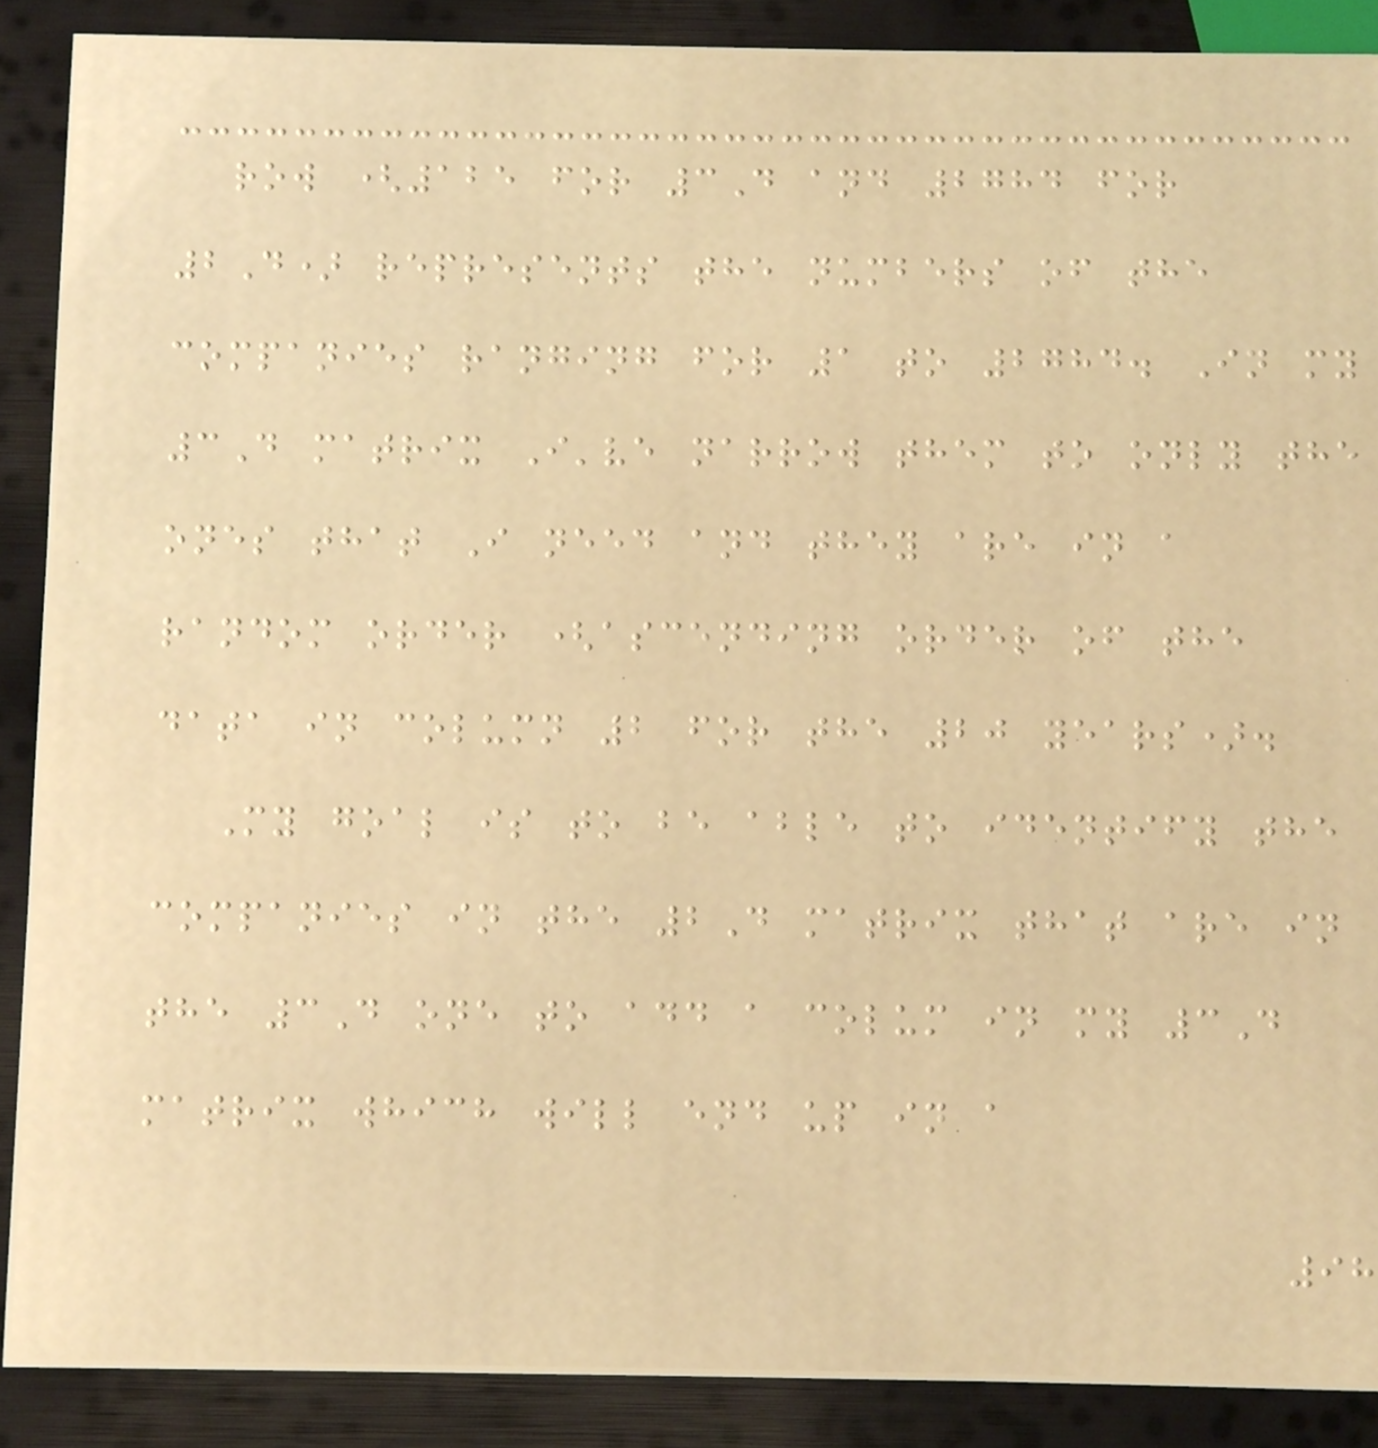row (125 for 3D and 2784 for
2D) represents the numbers of the
companies ranging for 1 to 2784. In my
3D matrix I've narrow them to only the
ones that I need and they are in a
random order (ascending order of the
data in column 2 for the 20 years).
My goal is to be able to identify the
companies in the 2D matrix that are in
the 3D one to add a colum in my 3D
matrix which will end up in a
98
